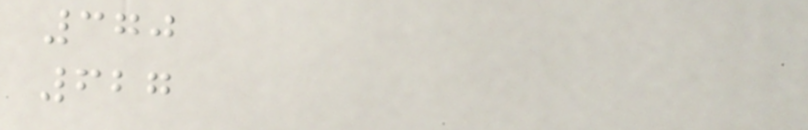370
627
